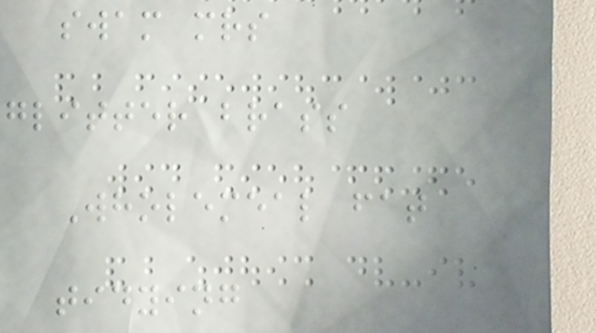swam mrs
glitter brass
Wholemeal fat
tidying
